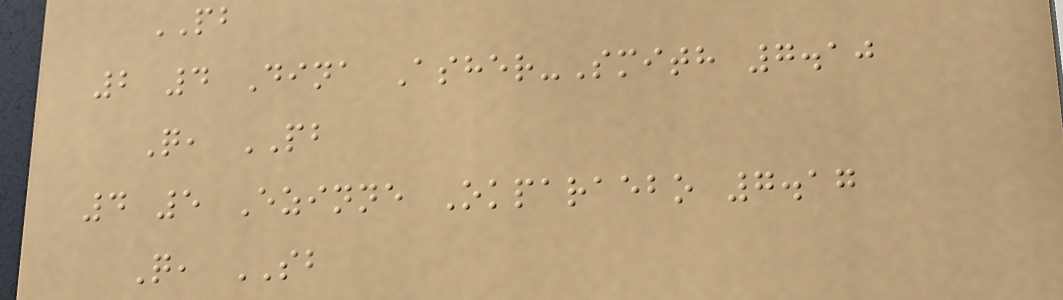PB
2 4 Dina Asher-Smith 7.10
Q, PB
4 5 Ezinne Okparaebo 7.17
Q, SB
